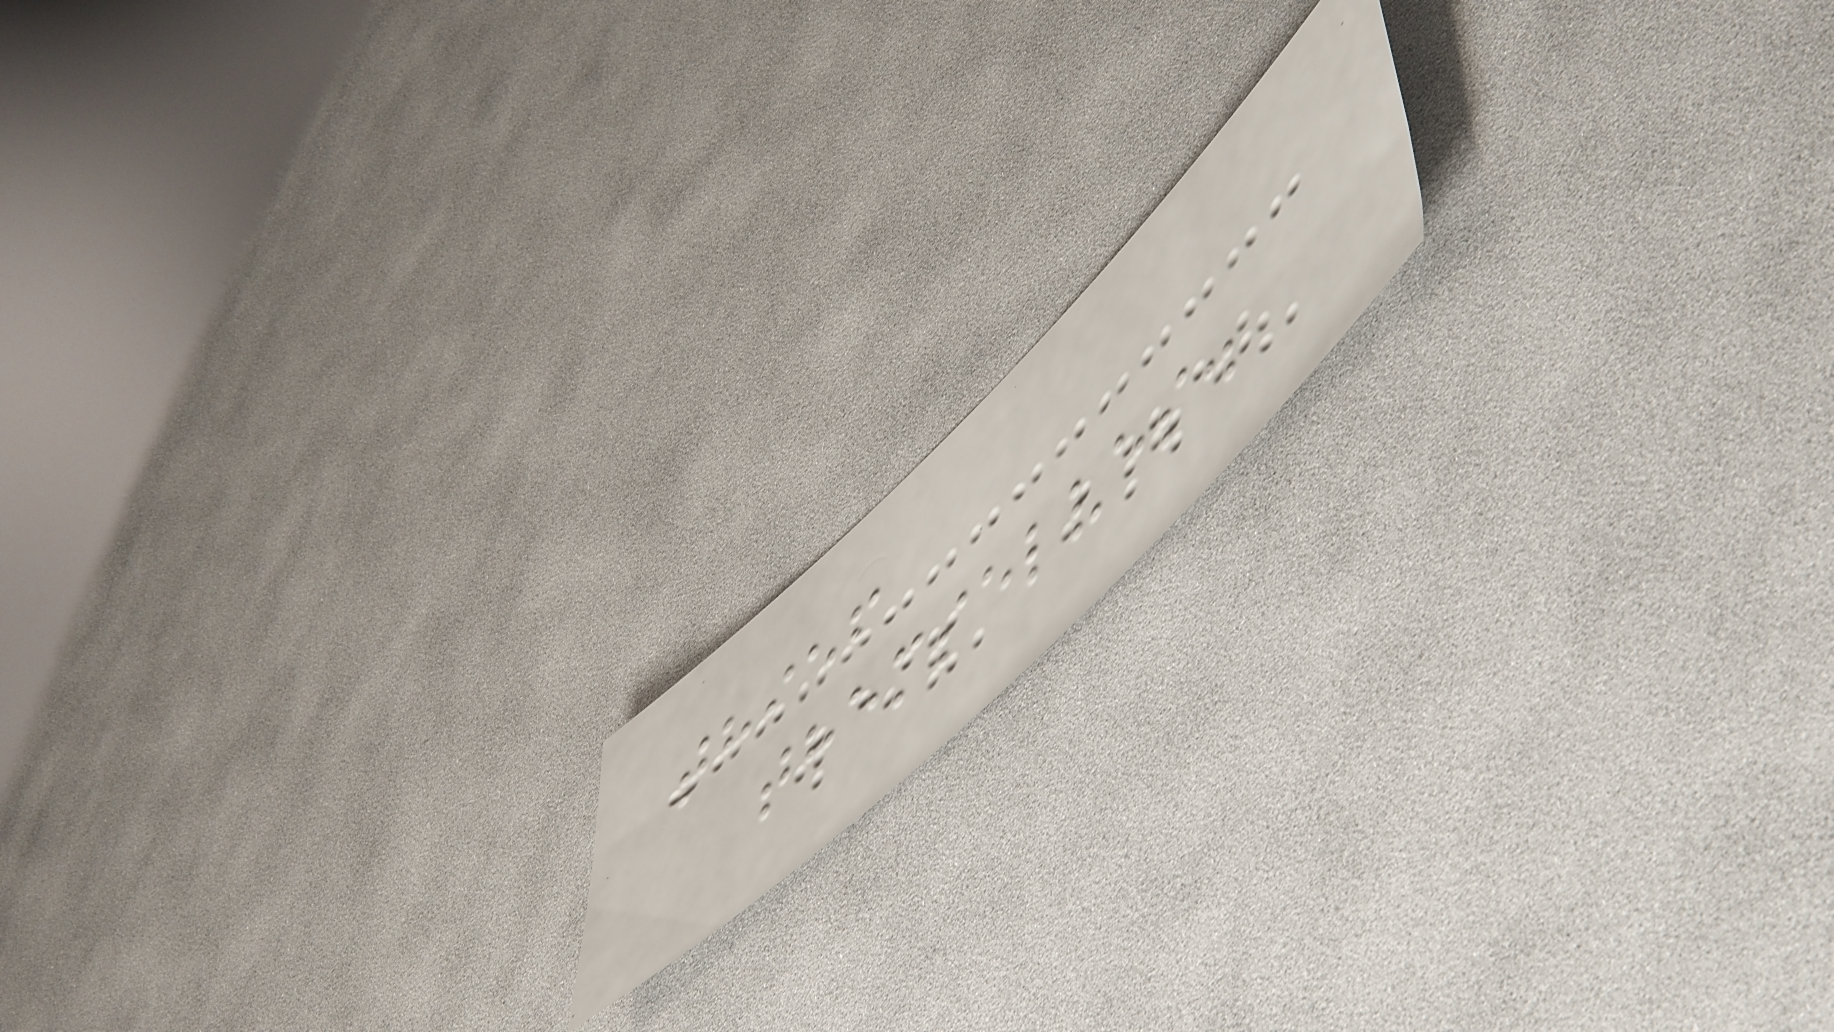thief
themselves.
